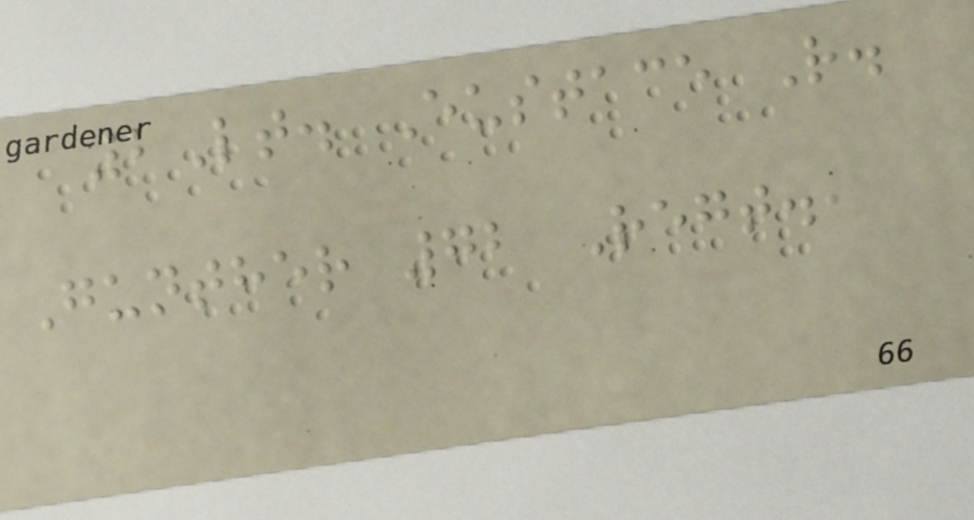2Lt. Eustace R.
Gunther 72 Regt.,
